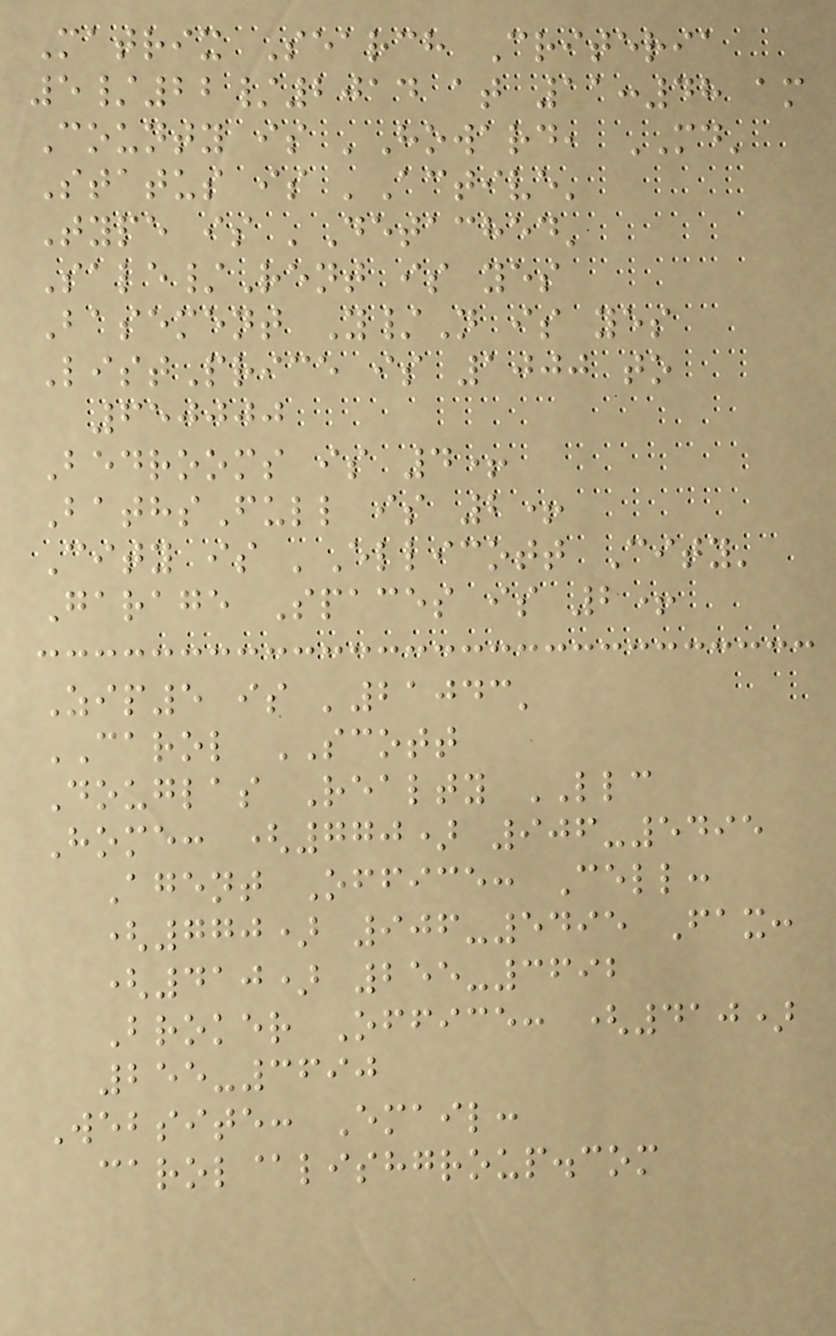Matrix Search Criteria
5/22/2014 at 11:48 am
County is 'Howard, MD'
Status is 'Active'
Type is 'Detached'
Sale/Rent is yes
Basement Y/N is yes
ListPrice is 1000 to
650000
Bedrooms is 4+
BathsFull is 2+
City is 'Ellicott City'
Garage Spaces is 2+
Zip5 is '21043'
CAROL SCOTT
Douglas Realty LLC
Home: (770) 906-5495
Agent Office: Cell:
(770) 906-5495 Fax:
(410) 255-3692
Broker Office: (410)
255-3690
Website: Email:
carol@lishgroup.com
